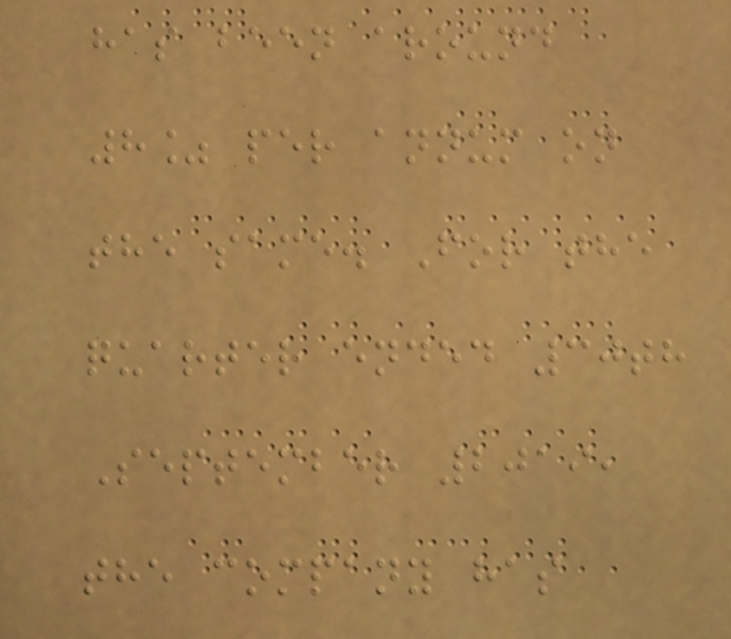has been around
8% per annum on
the same. For the
quarter ended 30th
September 2019,
the company has
